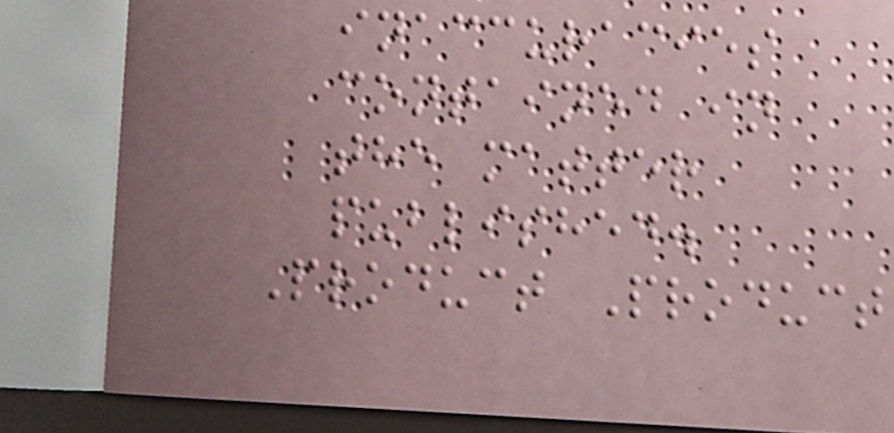inaccuracies
contained in
the matter
published.
Product Product
